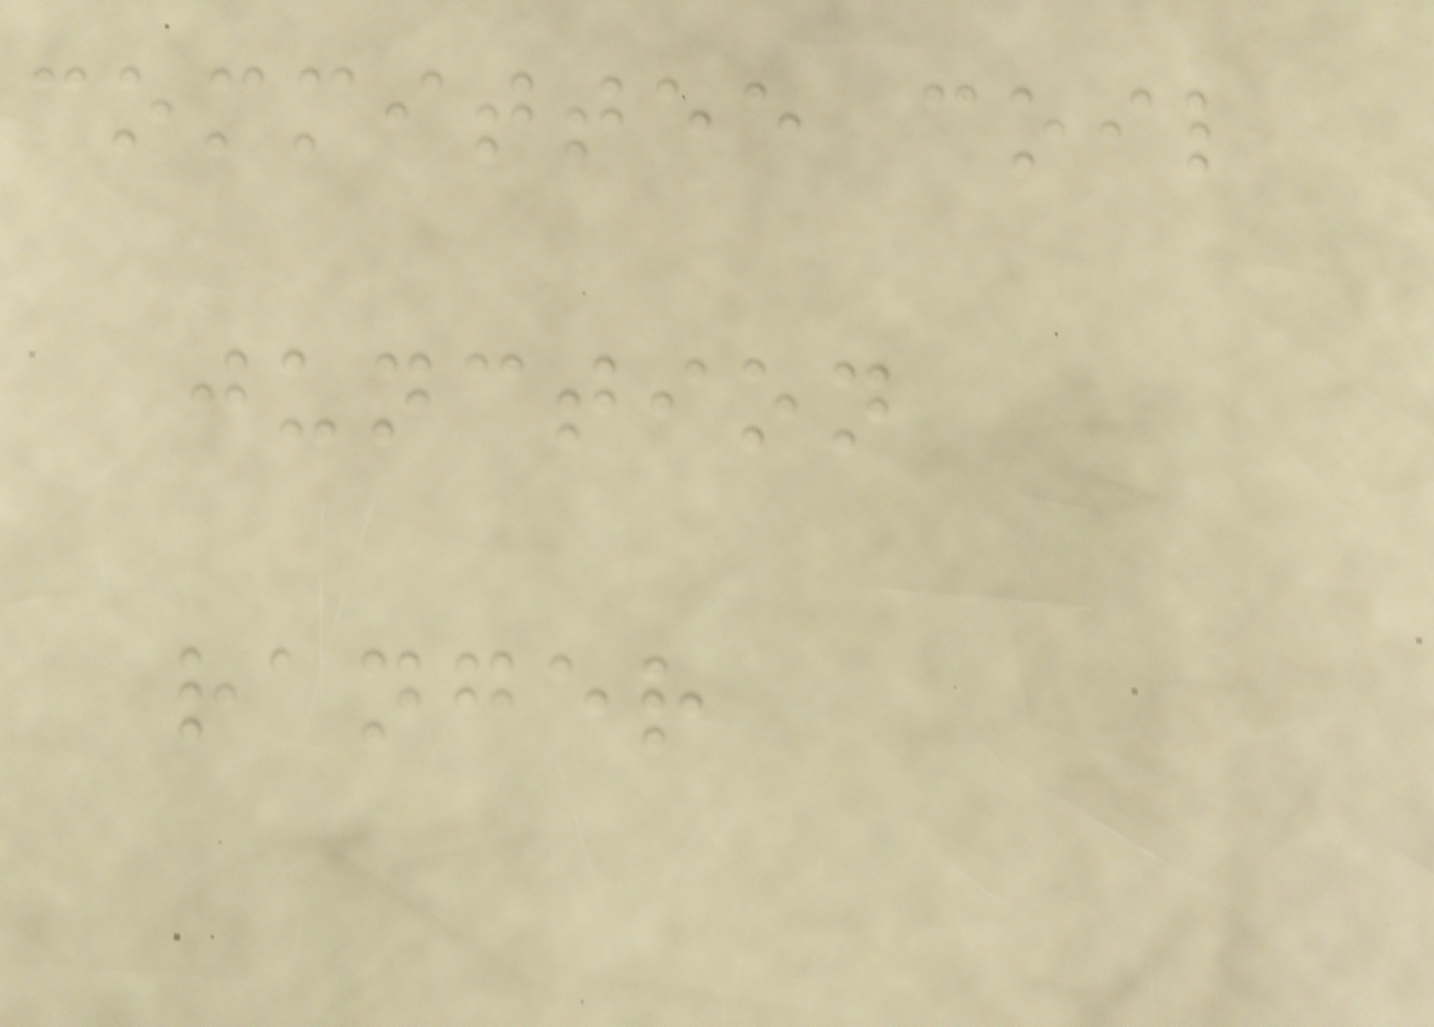committee coil
junction
ranger
